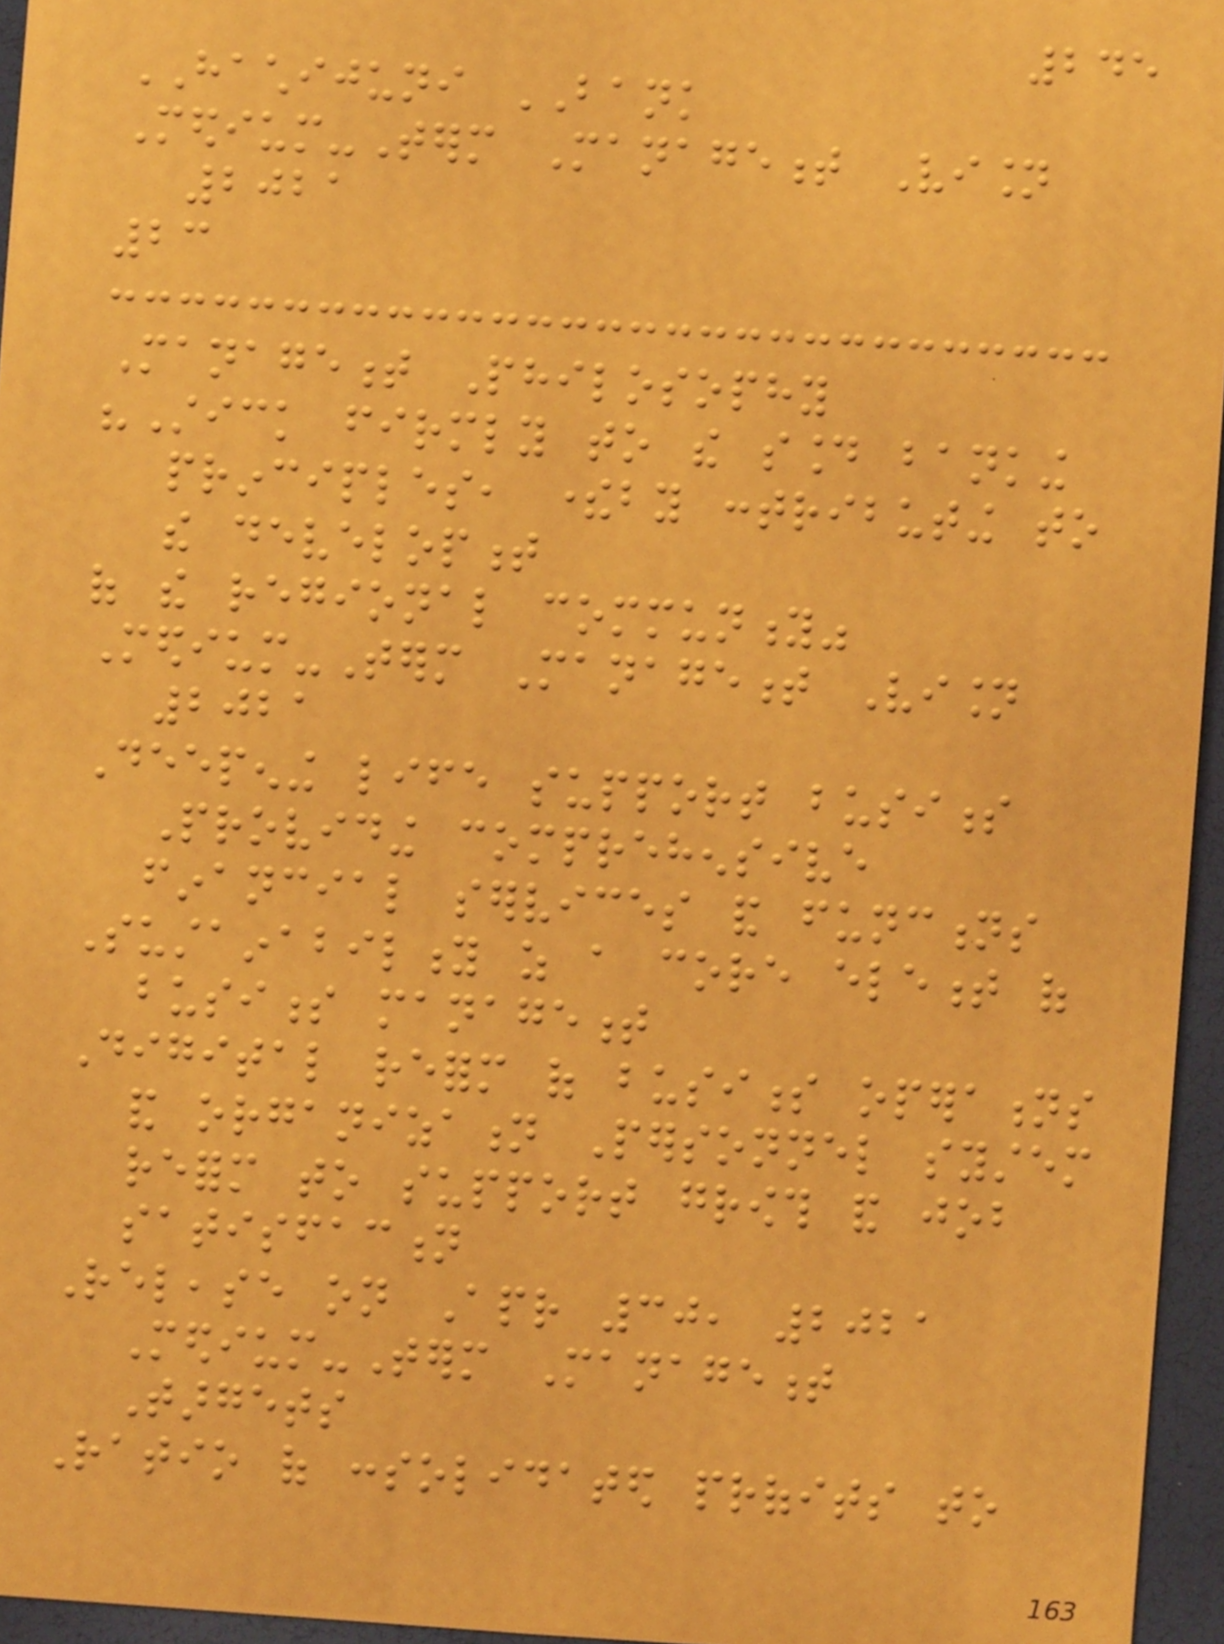245
HACHIJUNI BANK
Medium-Term Management Vision
2021
23
Management Philosophy
"Stick firmly to the sound banking
principles, thereby contributing to
the development
of the regional community"
Medium-Term Management Vision
2021
Deepening life support business
Providing comprehensive
financial services and functions
Sustainability as a core element of
business management
Digital reform of business operations
and organization Personnel system
reform to support growth and job
satisfaction
Release on Apr 30, 2021
Medium-Term Management
Targets
Ratio of consolidated profits to
